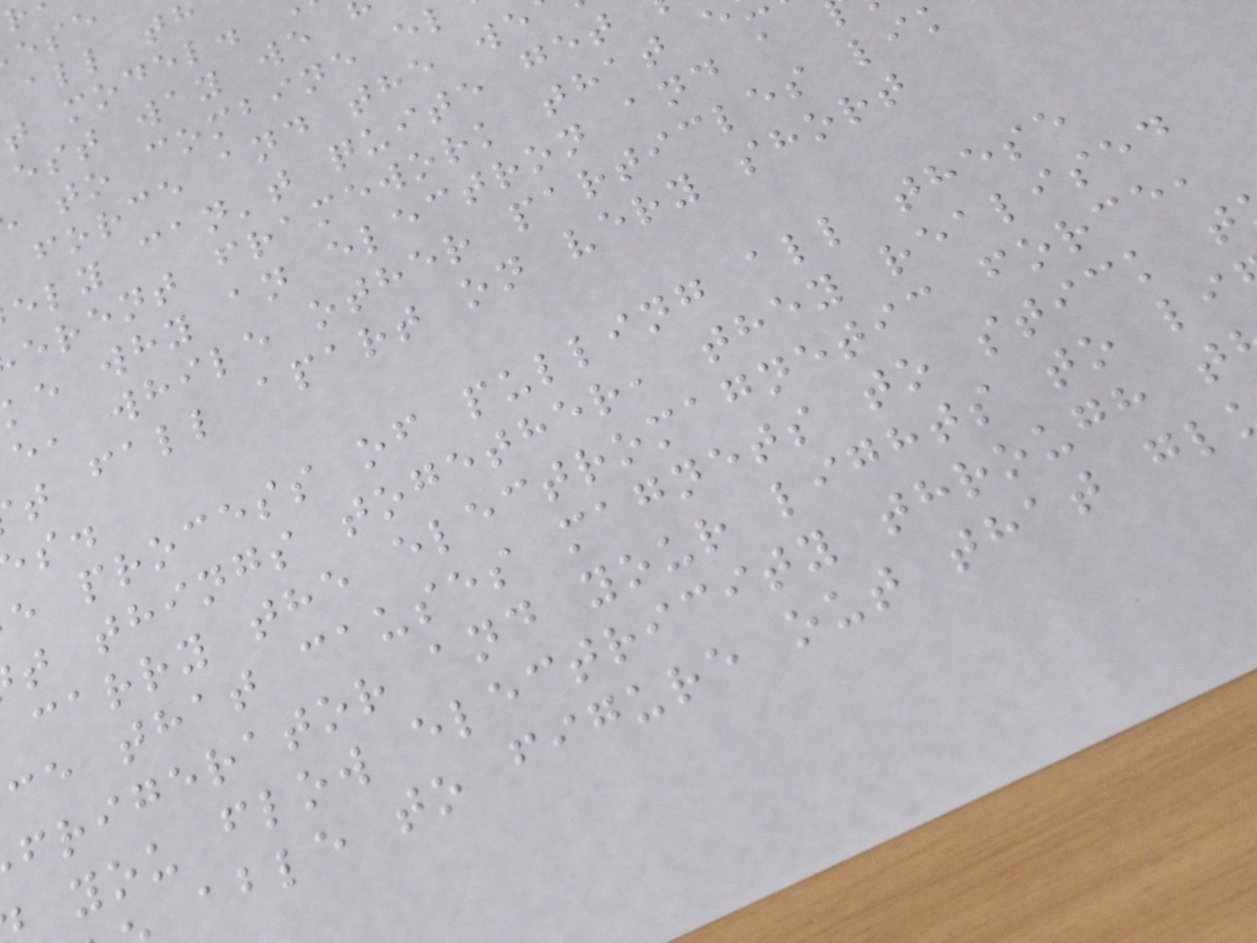to combine el
force and the we
ely can't quite get
erent framework that e
ke why an electron and a
e, while other particles li
t fall apart on very short
e process of pulling all these
t things together, they realised
carry the electromagnetic force,
ce that causes magnets to stick t
frigerator and your lights to li
you flow electricity through t
able to figure out that gl
